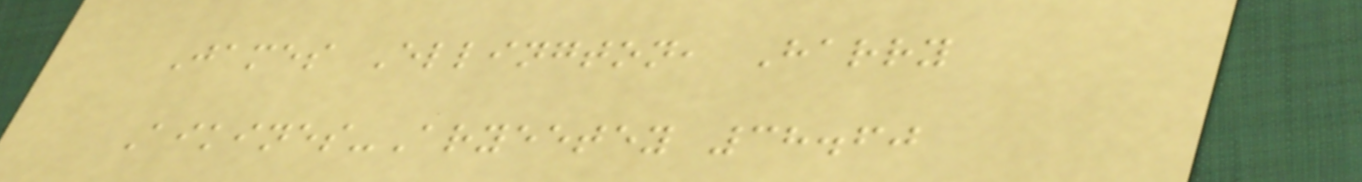James Ellington, Harry
Aikines-Aryeetey 38.60
